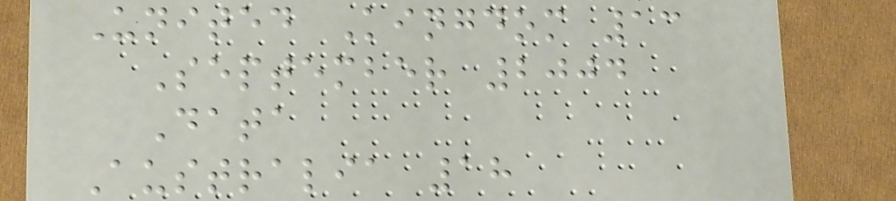United Kingdom 13
September 2004
Data
Australia 18
